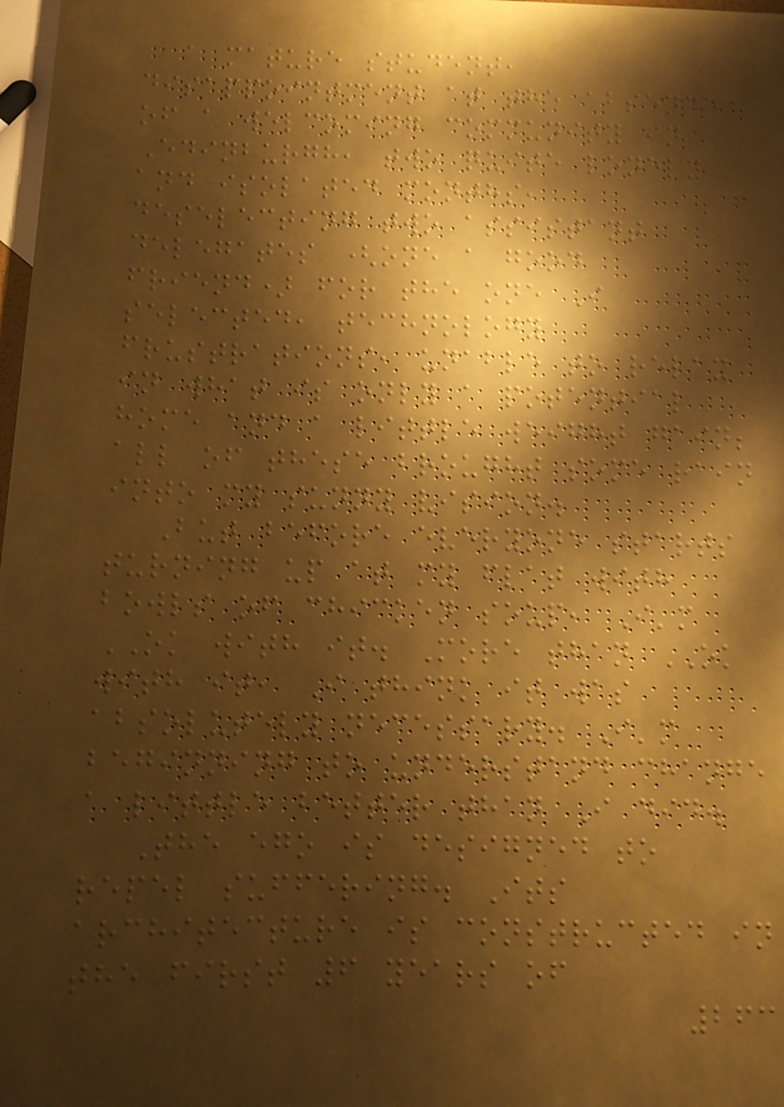a mature student,
disappointment at the absence
of a welcoming community in
Edinburgh, two quite lonely
and isolated months,
deselecting two assistant
delegates (one a good
friend) for the one I
selected, technology
frustrations, unable to relax
in what is only a potential
home and a little weight gain;
all of these brought some rain
into my sunny vision.
But before everyone starts
turning up at my flat with
bowls of chicken soup, I'm
OK with it. More than OK
with it, I think it was
absolutely necessary. I'm
beginning to understand change
a little better than I did.
The ego is designed to
repel suffering. Its
architecture is constructed in
the first 6 years of
263
